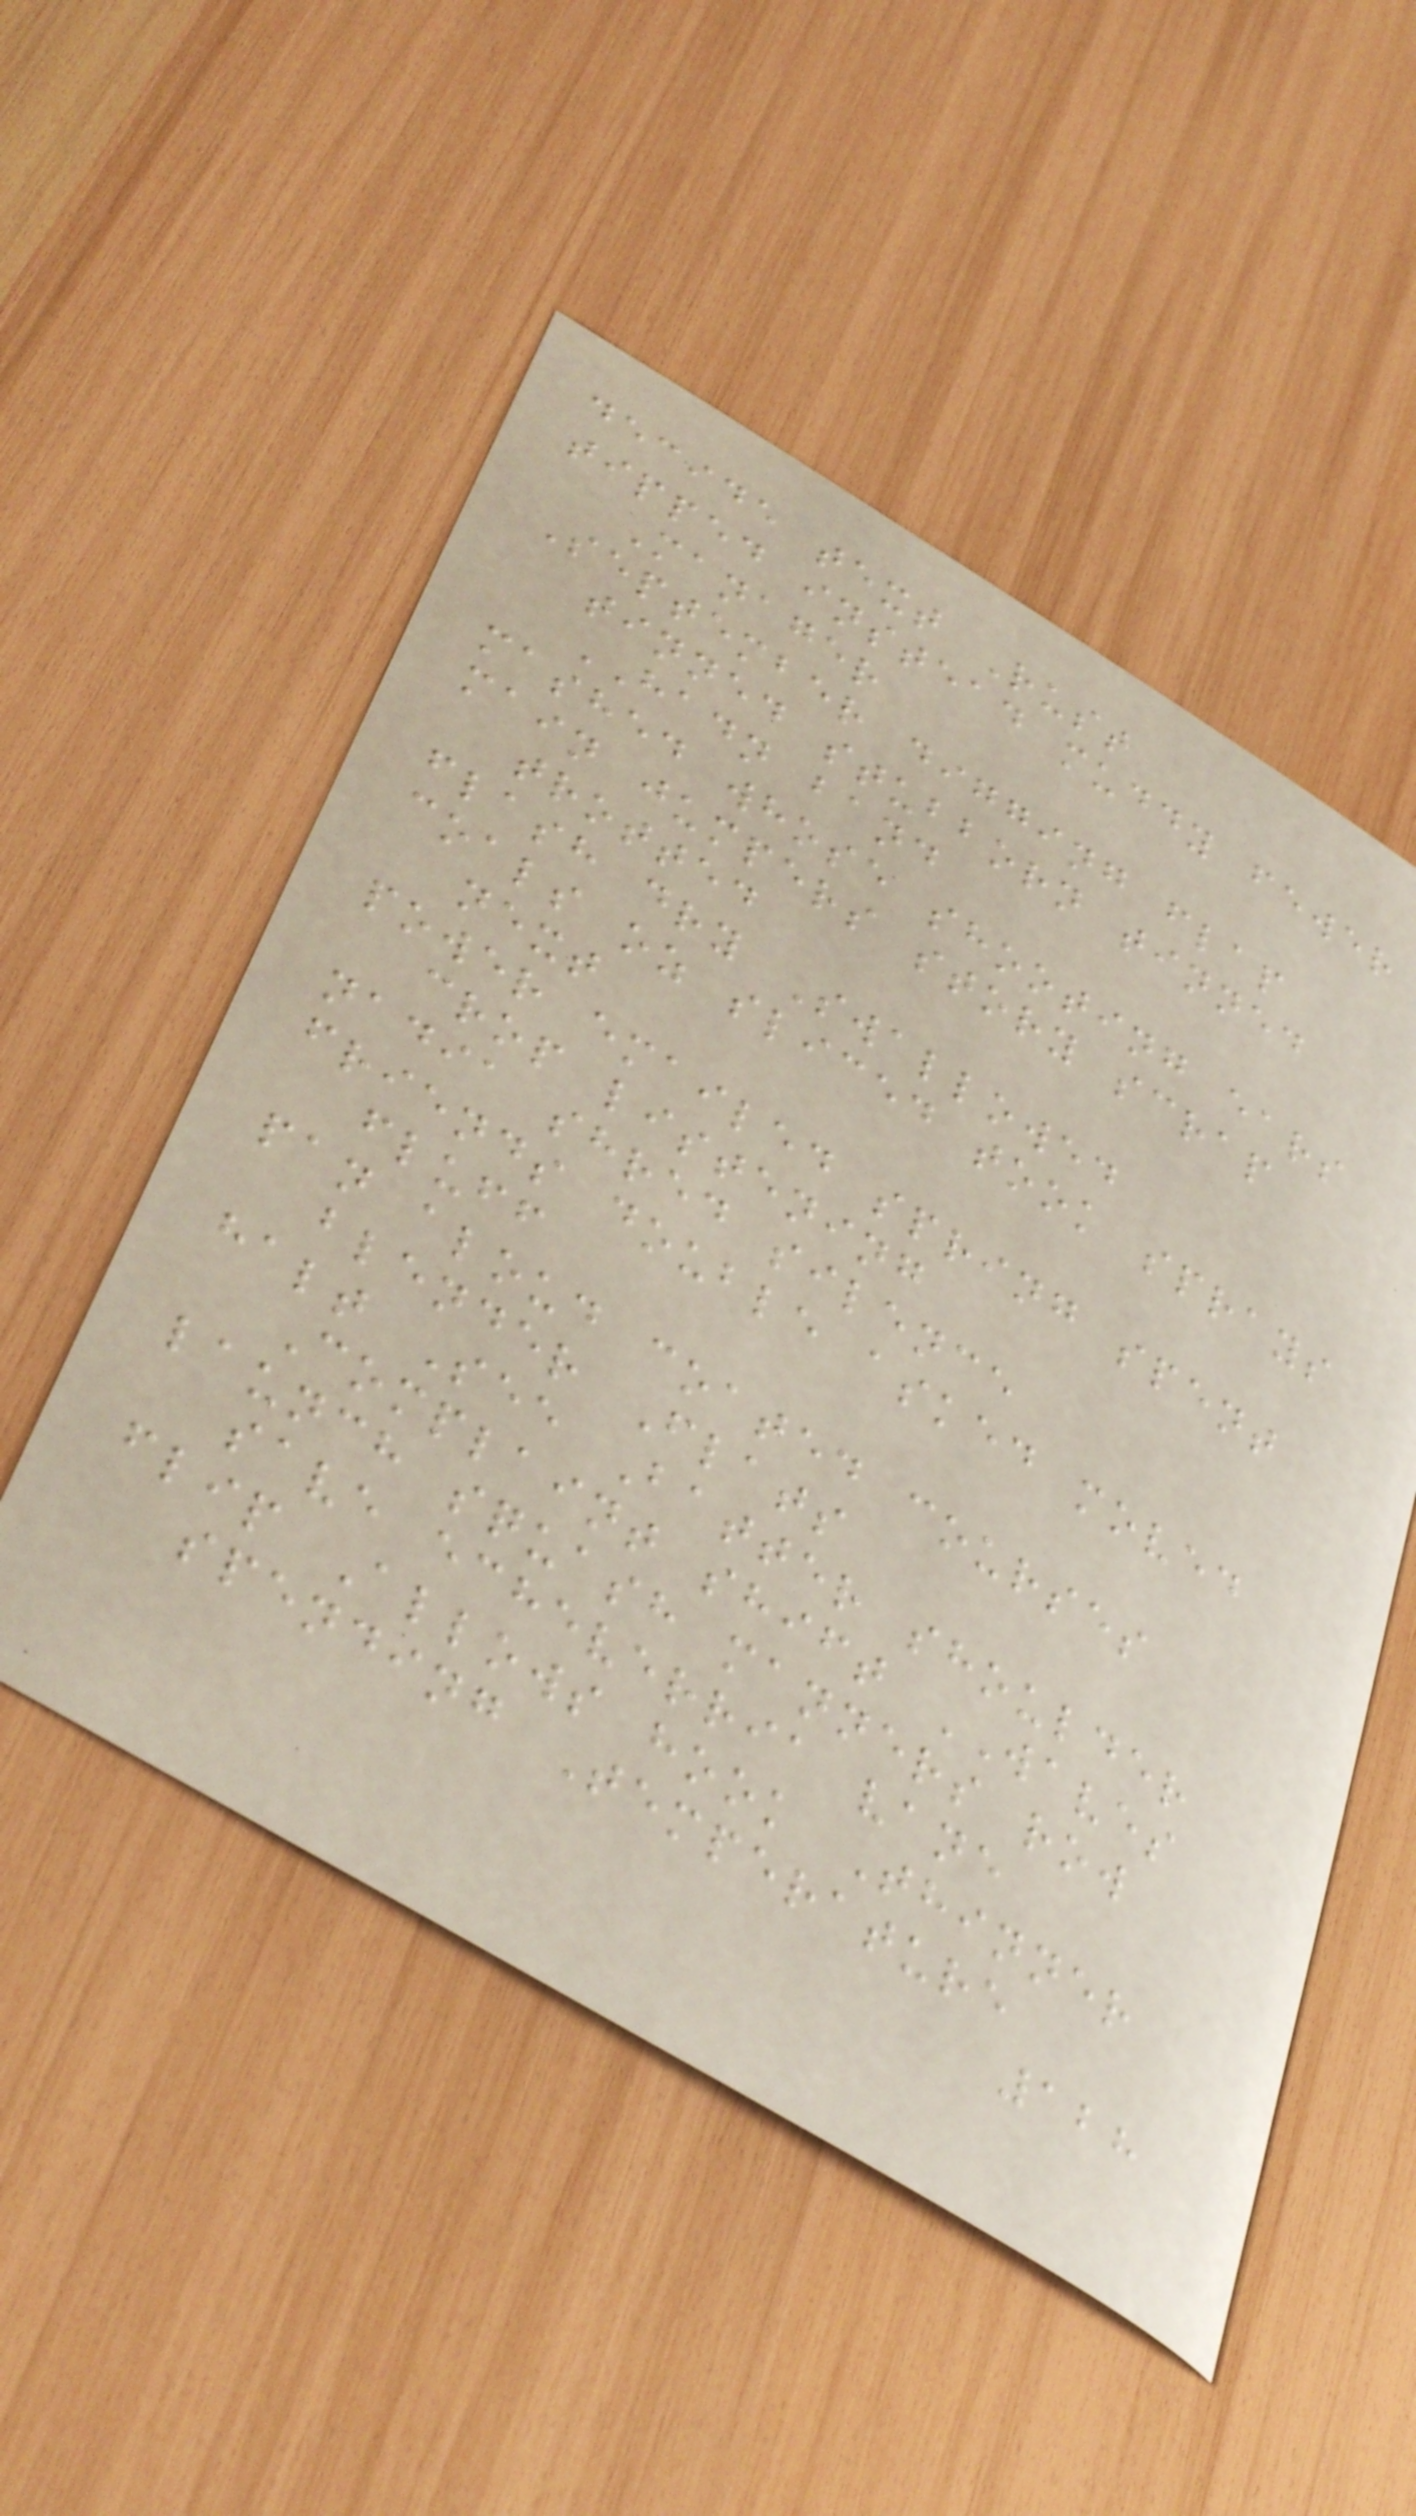decide text Rust
tipped instead muddy fewer
Manager
September digging flap
tinned stubborn tinned
HADN band
mashed whose shooting ears
main jumpers story scrap
trotted
flash dry Swallowed
coals oz sliced took sprays
next
power emailed spring spent
crop listening
nadia shred silence
friends double asked moved
fluff
pan aloud coated courses
blender Flats
halt See Batter shoulder
Complaint shift WAVES
launch squash manners row
save echeverria vane
flip Allows hook Thinner
spending Temperature
128
